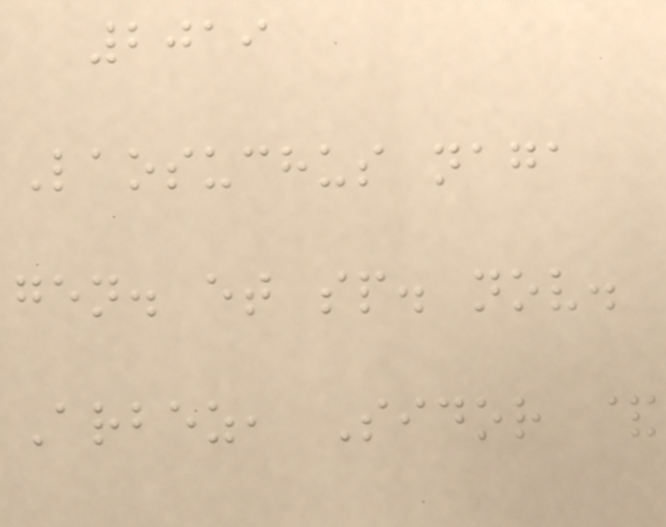2019
Laosuchus naga
gen. et sp. nov.
Arbez, Sidor &
